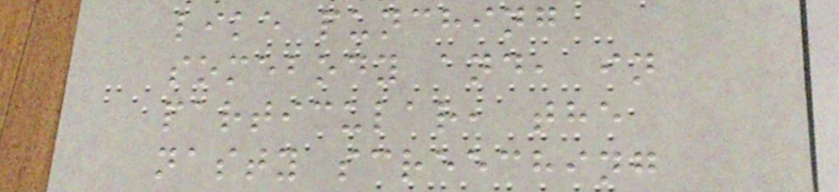like punching
somebody and, in
particular, the
nasty screeching
